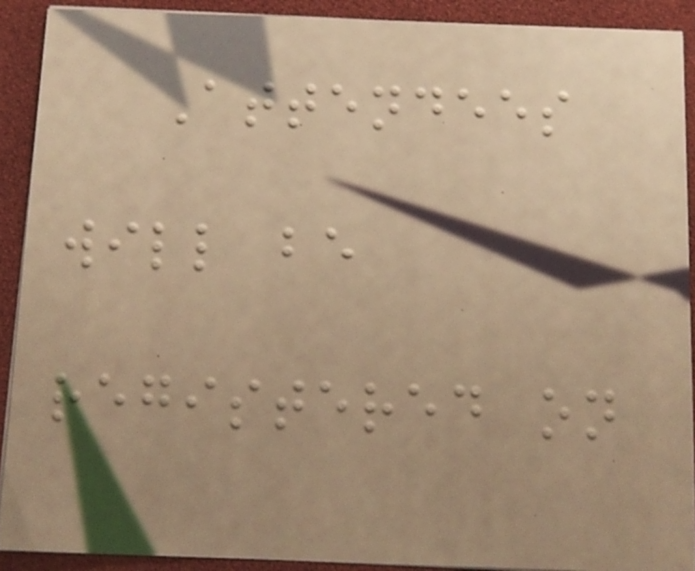Attendees
will be
registered on
